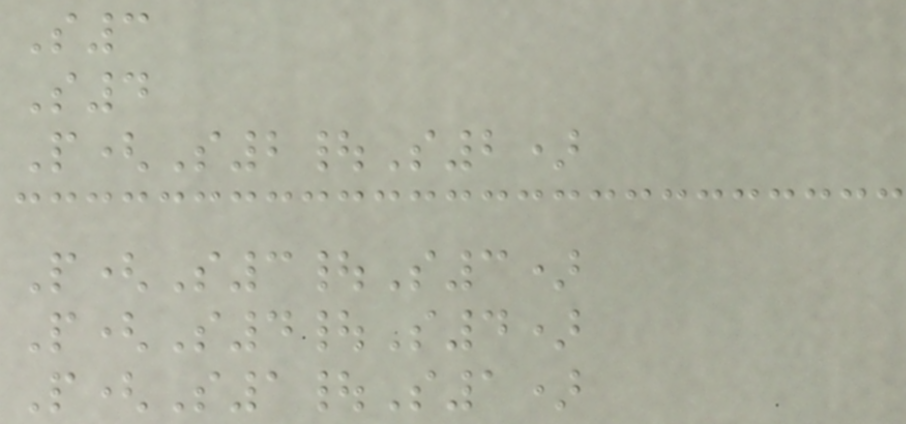S3
S4
P(S2|S2)
P(S3|S3)
P(S4|S4)
P(S1|S1)
